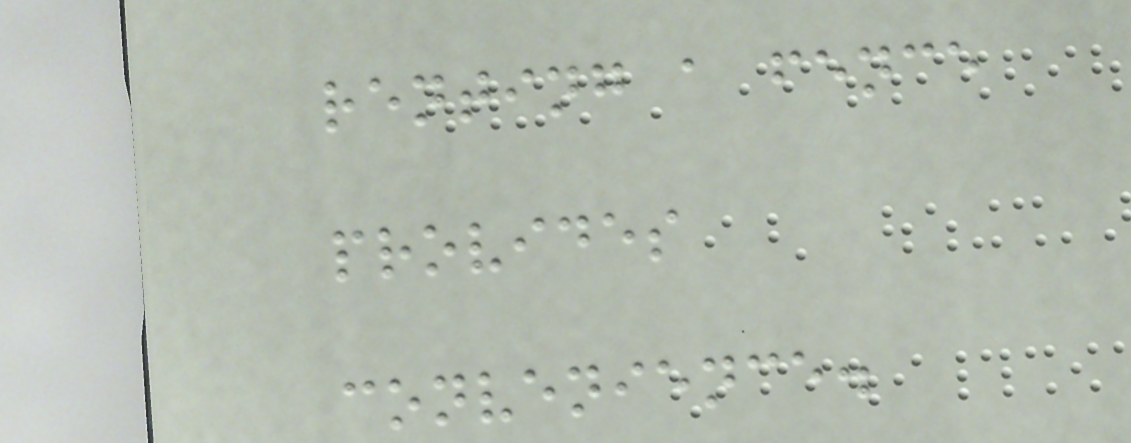renting a fence
provides
convenience.
